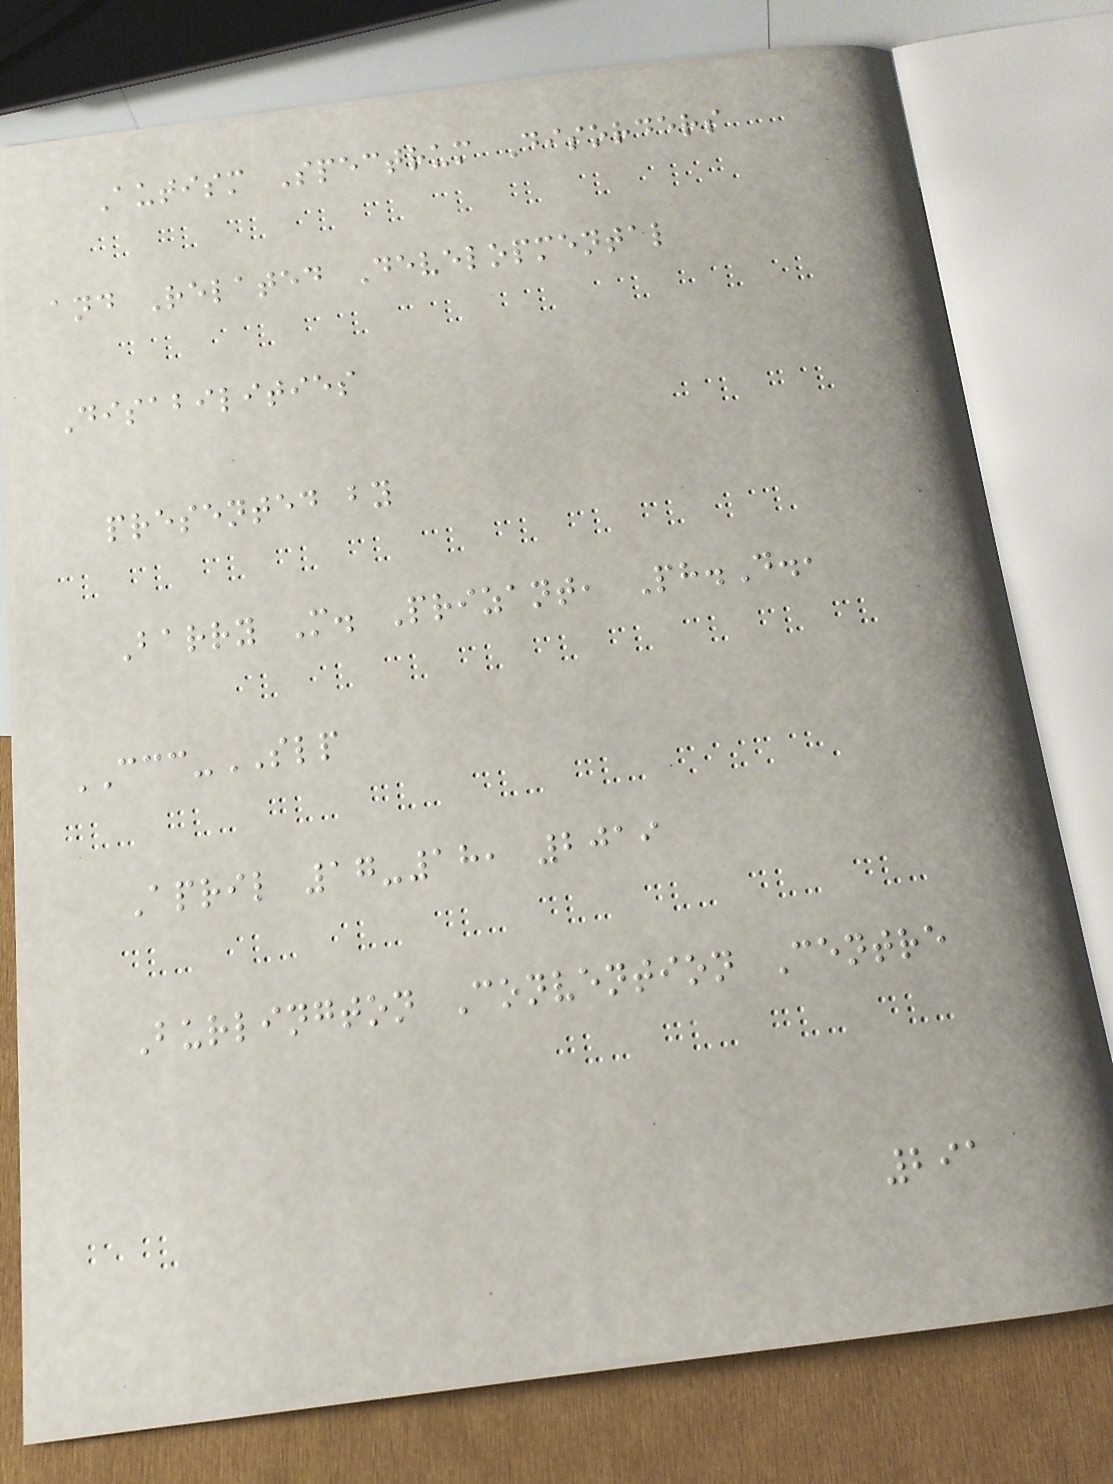Autism Spectrum Disorders
and Related Developmental
Disabilities
presented by
Barry M. Prizant, Ph.D.,
CCC-SLP
April 17-18, 2019
Burlington Convention Centre
291
